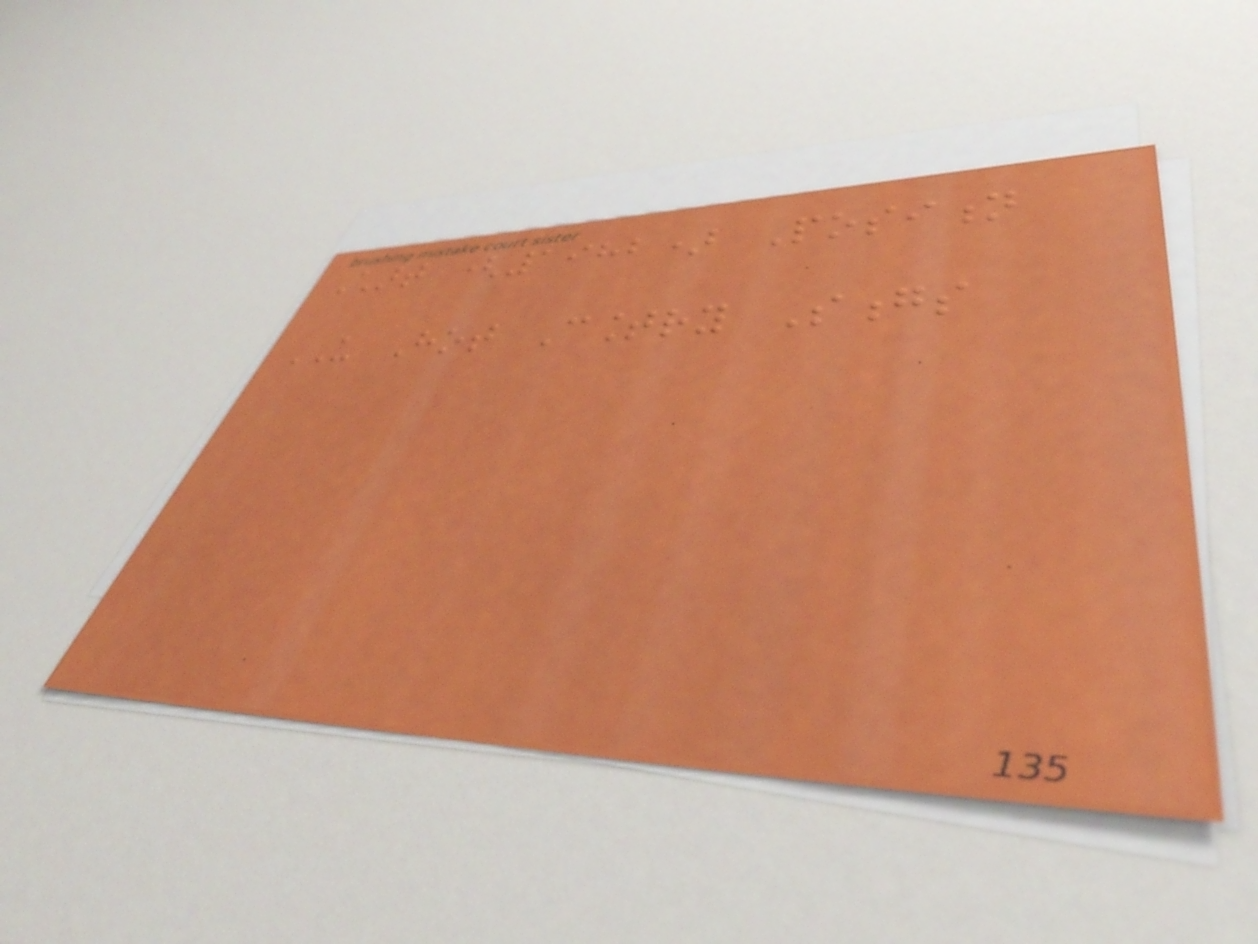Chart (1982) Position
US Hot Country Songs
